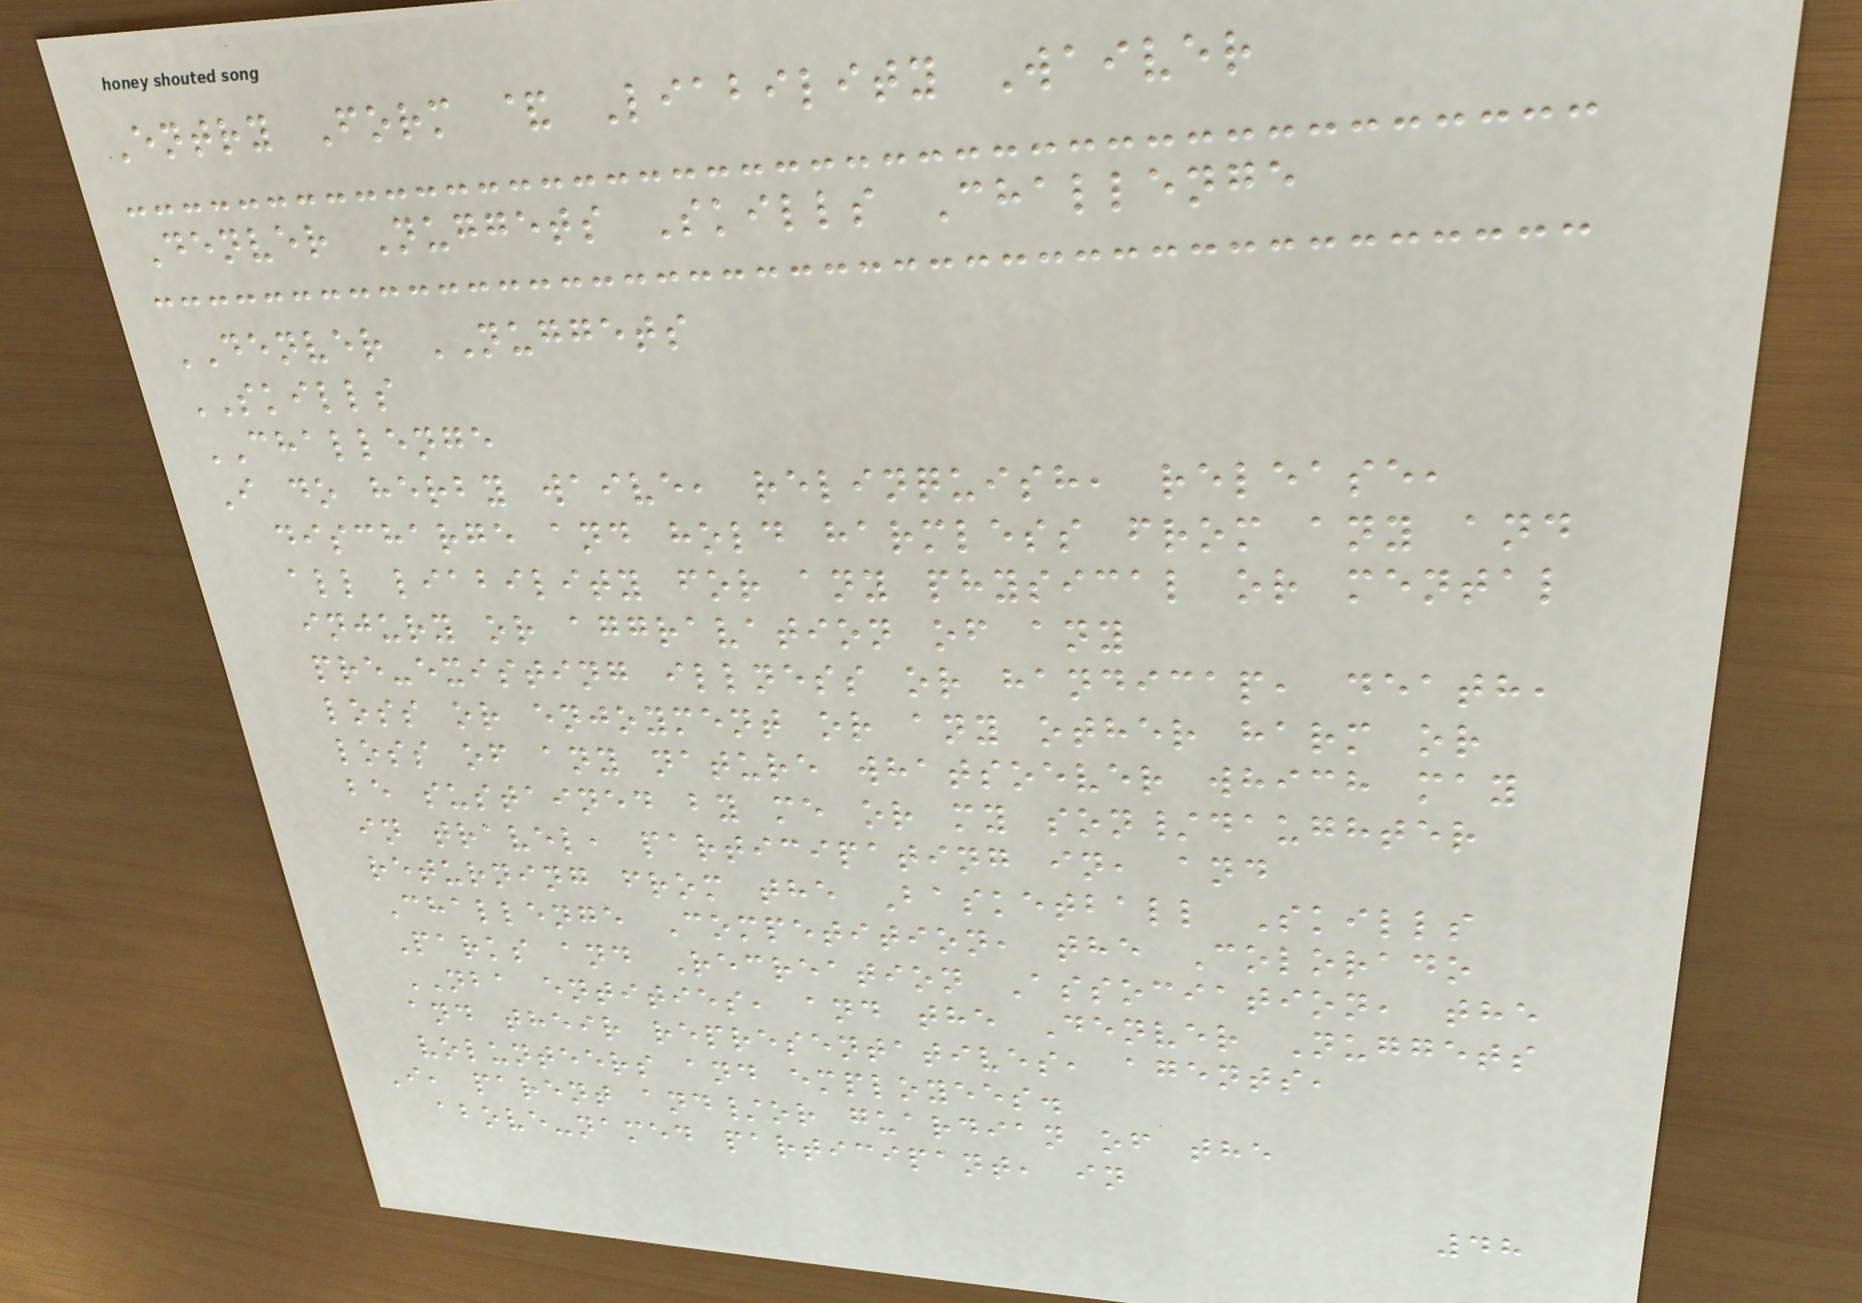Entry Form & Liability Waiver
Denver Nuggets Skills Challenge
DENVER NUGGETS
SKILLS
CHALLENGE
I do herby waive, relinquish, release,
discharge and hold harmless from any and
all liability for any physical or mental
injury or aggravation of any
pre-existing illness or handicap, death,
loss or enjoyment or any other harm or
loss of any nature whatsoever which may
be sustained by me or my son/daughter
in travel, participating in, and
returning from the Basketball Skills
Challenge Competition, the Colorado
Parks and Recreation Association, the
NBA entities, and the Denver Nuggets
and their representatives, agents,
volunteers and employees.
I, parent and/or guardian of the
above-named participant, in
48
